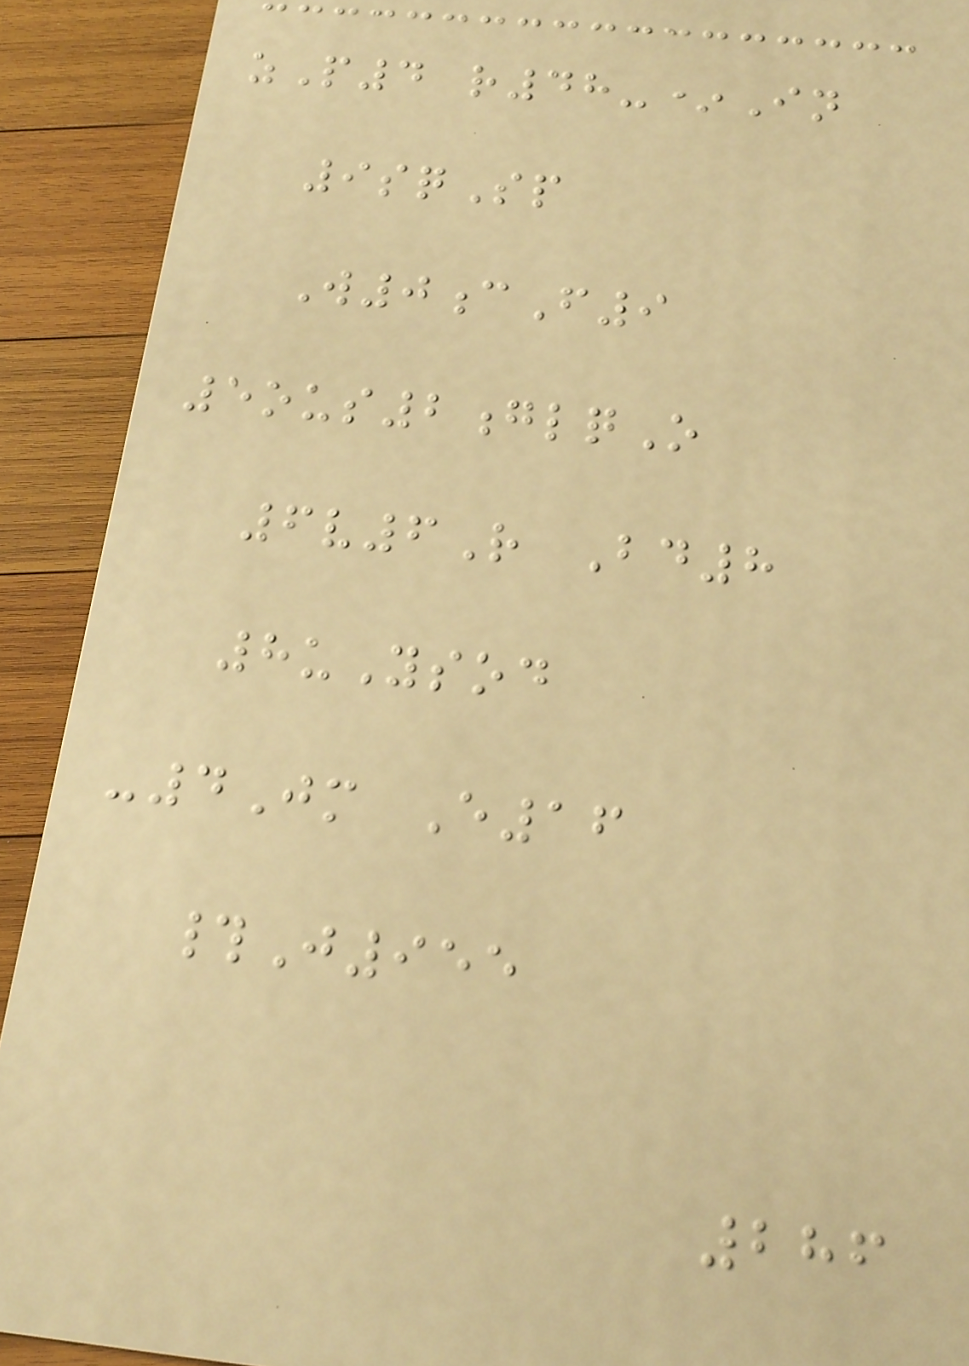zP4 r48-*In
9sqSp
W0cF9
5ous2glqO
6v6R Bd8
8uYsod
-4Jm E16
#J955
286
